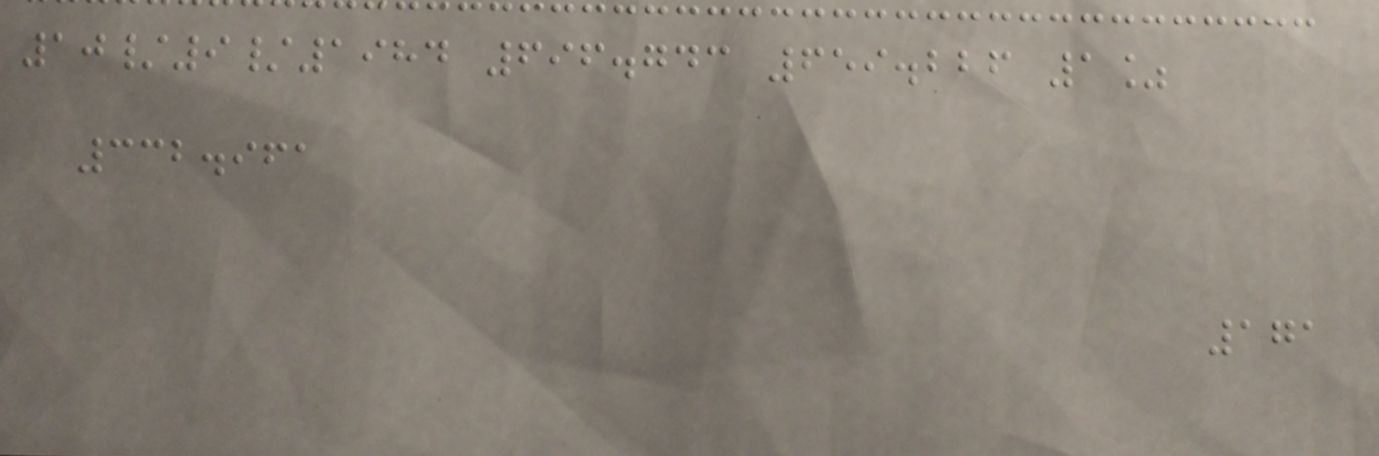10/9/1984 696.743 659.226 1%
332.961
171
